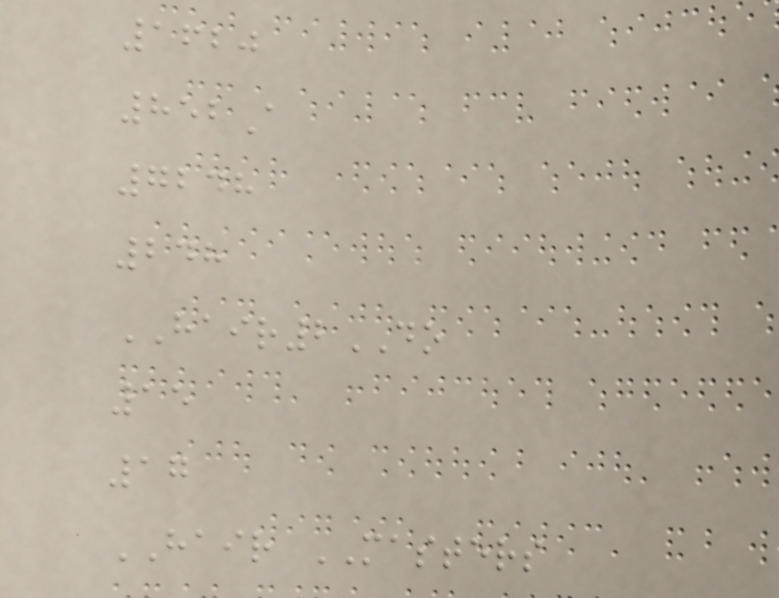1620
852A
7248
248
HAIR2DO
15
17
HAIR MASTERS
